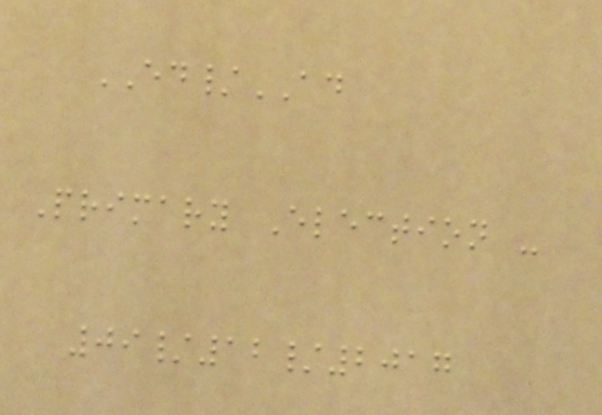ED/AD
Primary Election -
09/12/2017
